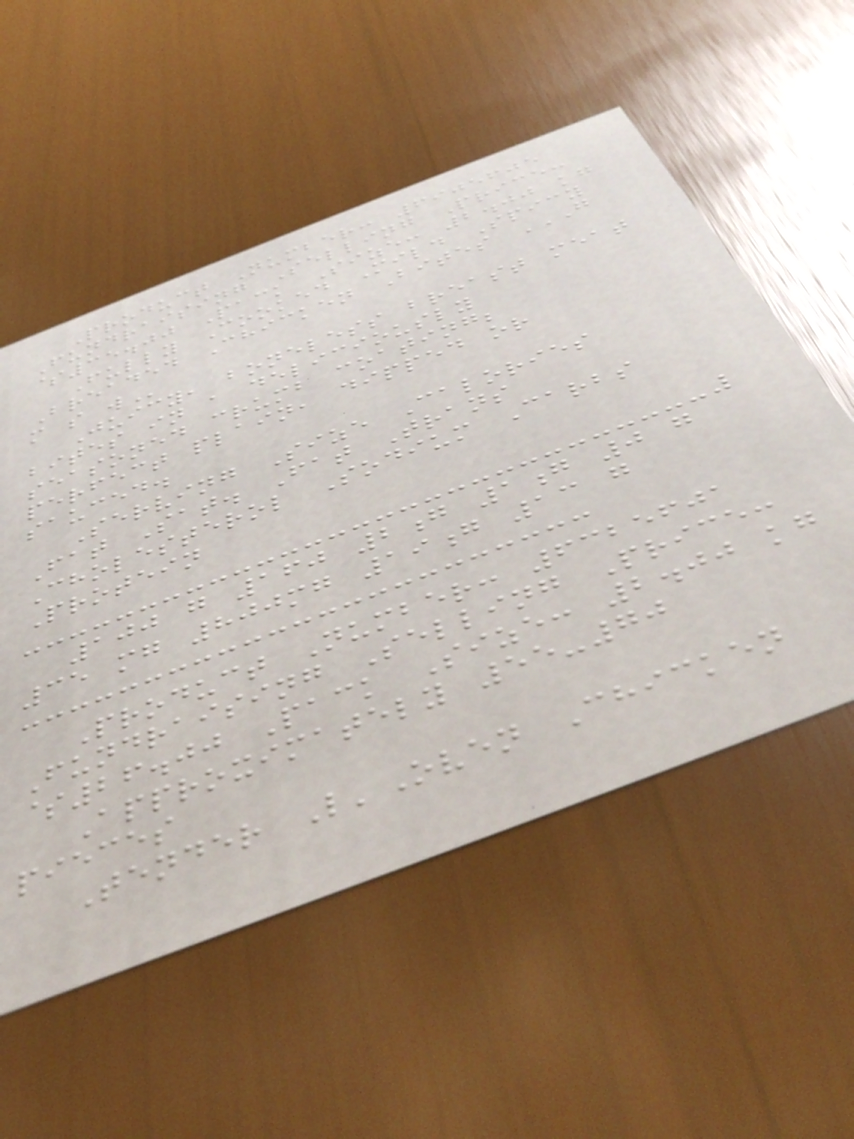Product Number: 6905605
Fundraising Selling Price:
$35.00 Pack Size: 2.00 kg
Fully Cooked Mild Spicy
Breaded Chicken Bites G
M S W
Juicy, boneless breast meat
bites in a deliciously
seasoned crumb coating;
perfect plain, dipped or
sauced.
Serving Size Calories
Fat Sat. Fat Trans
Cholesterol Sodium Carbs
Protein
100 g 160 2g 1g 0 g
35 mg 800mg 19g 13 g
Product Number: 6325601
Fundraising Selling Price:
$26.00 Pack Size: 2.00 kg
Approximately 55-70
pieces
Tender L'Oven Chicken
